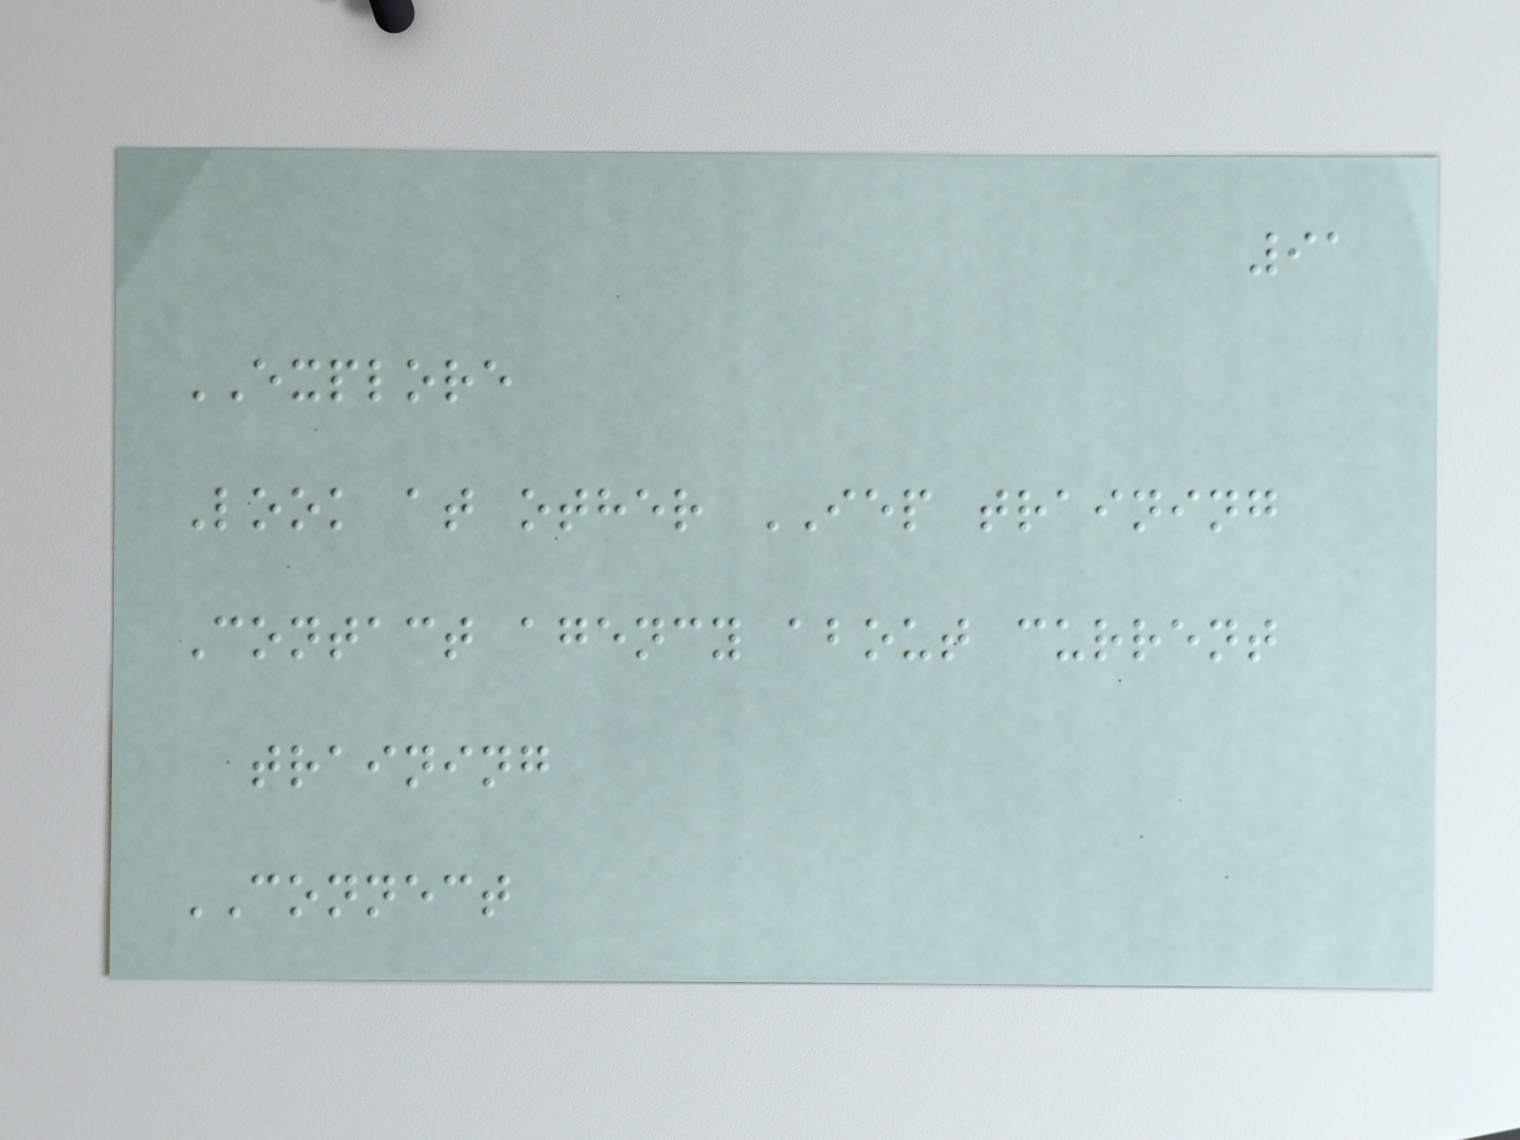91
EXPLORE
Look at other IEP training
Contact agency about current
training
CONNECT
